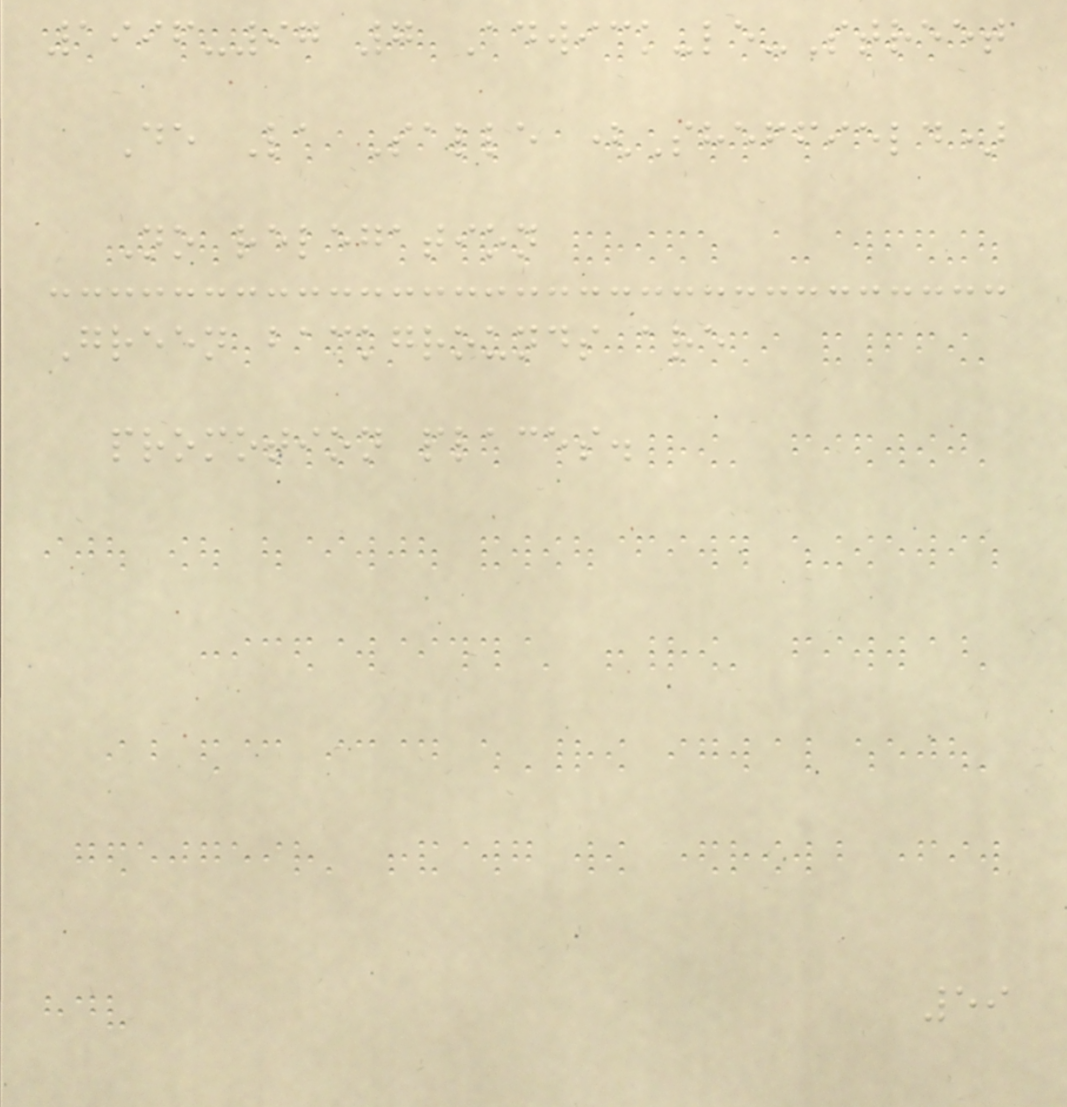1996-97 7 Adwick-le-Street
De La Salle (Sheffield)
No relegation
Green backgrounds are
promotion places.
59
